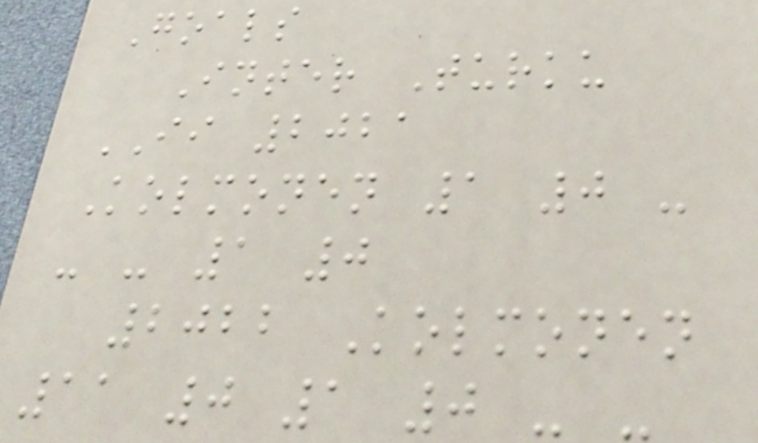Goals
Inter Turku
II 2021
Kolmonen 1 0 -
- - 1 0
2022 Kolmonen
11 0 1 0 - -
